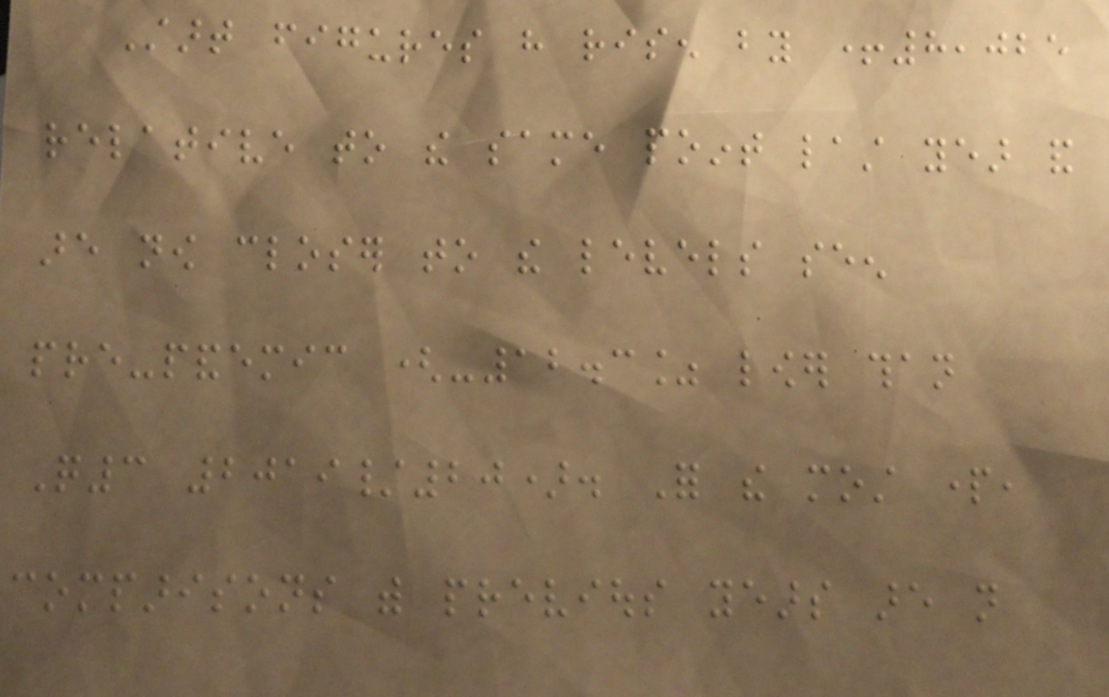Start figures have risen by +8,025
relative to the same point last year and
are now closer to the levels seen
pre-pandemic (-12.3% lower than
Q3 2019/20). For the most part,
comparisons with previous years are not
